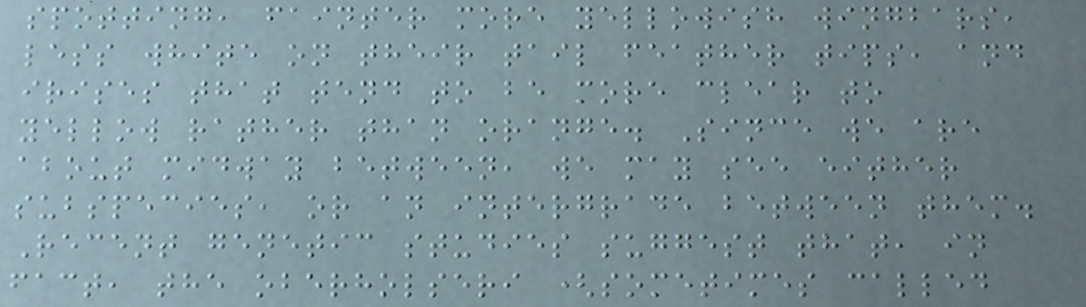spotting, fainter more yellowish wingbars,
less white on their tail feather tips, and
irises that tend to be more clear to
yellow rather than orange. Since we are
about midway between, we may see either
subspecies, or an intergrade between them.
Recent genetic studies suggest that, in
fact, the oberholseri (sometimes called
